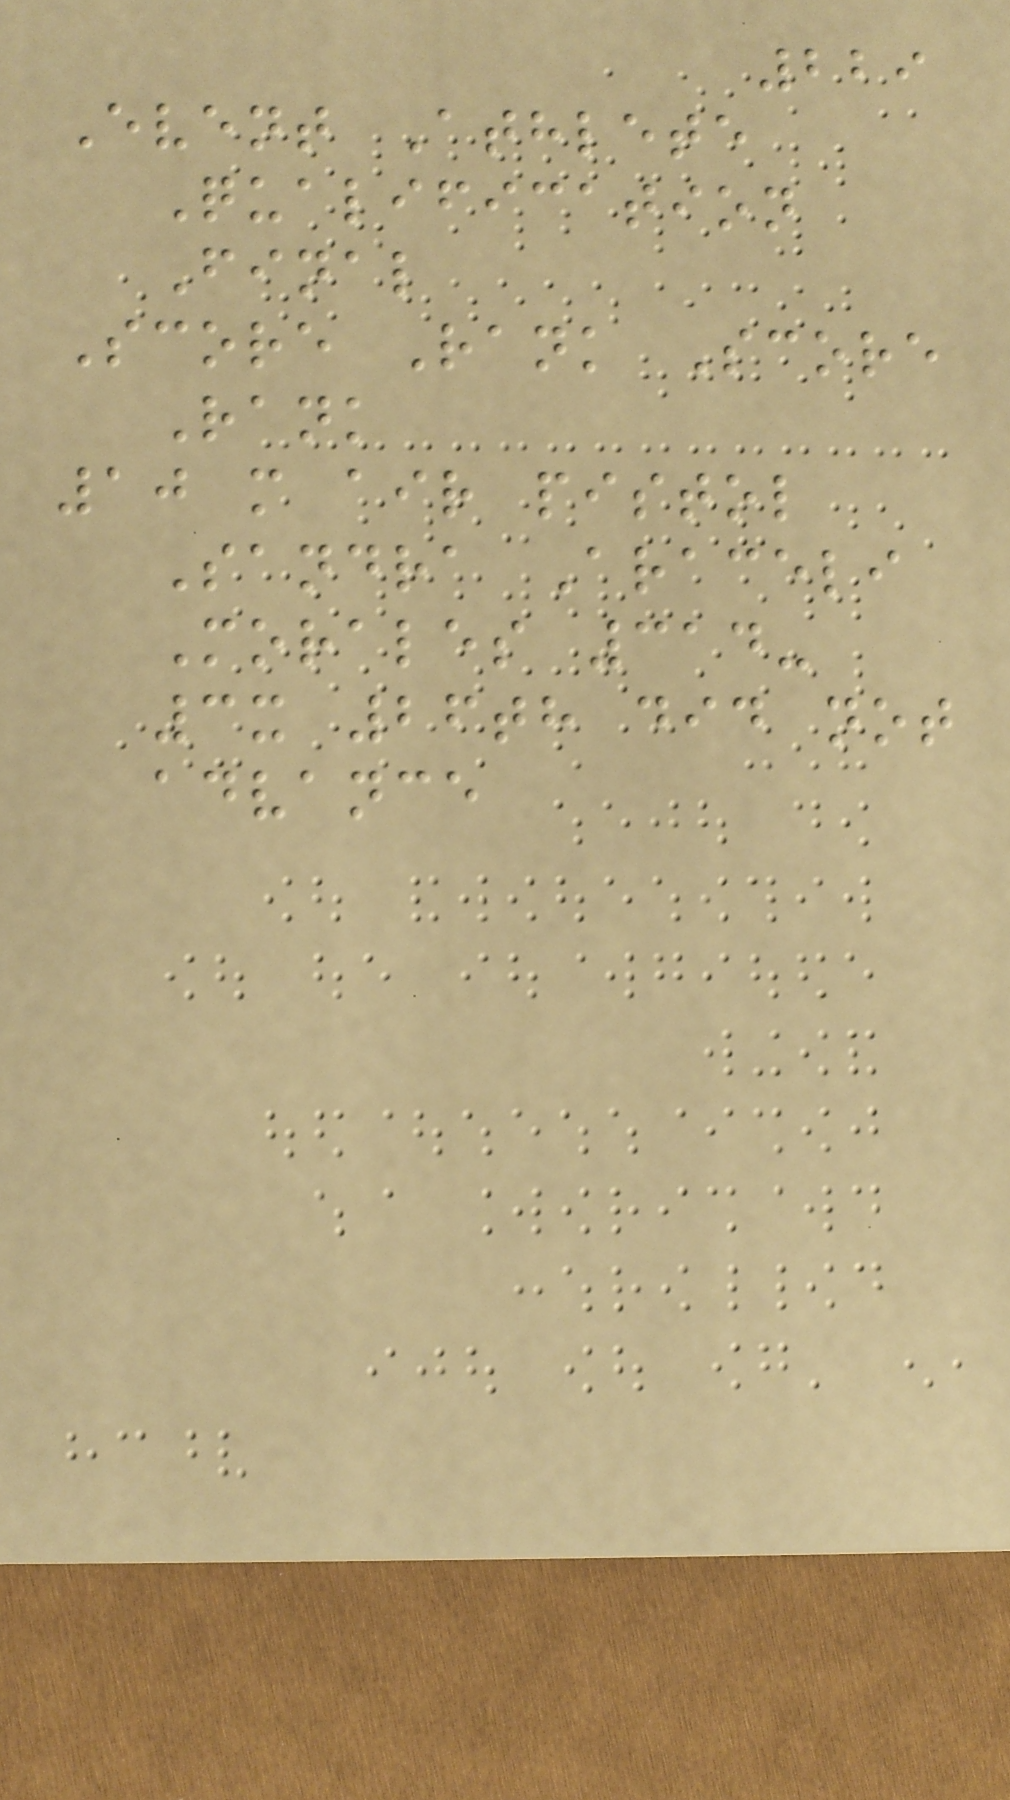229
Event Athlete
Qualification
Final
Score Rank Score
Rank
10 m air pistol
Sandra Araceli
Morales 314-
3x 26th did not
advance
